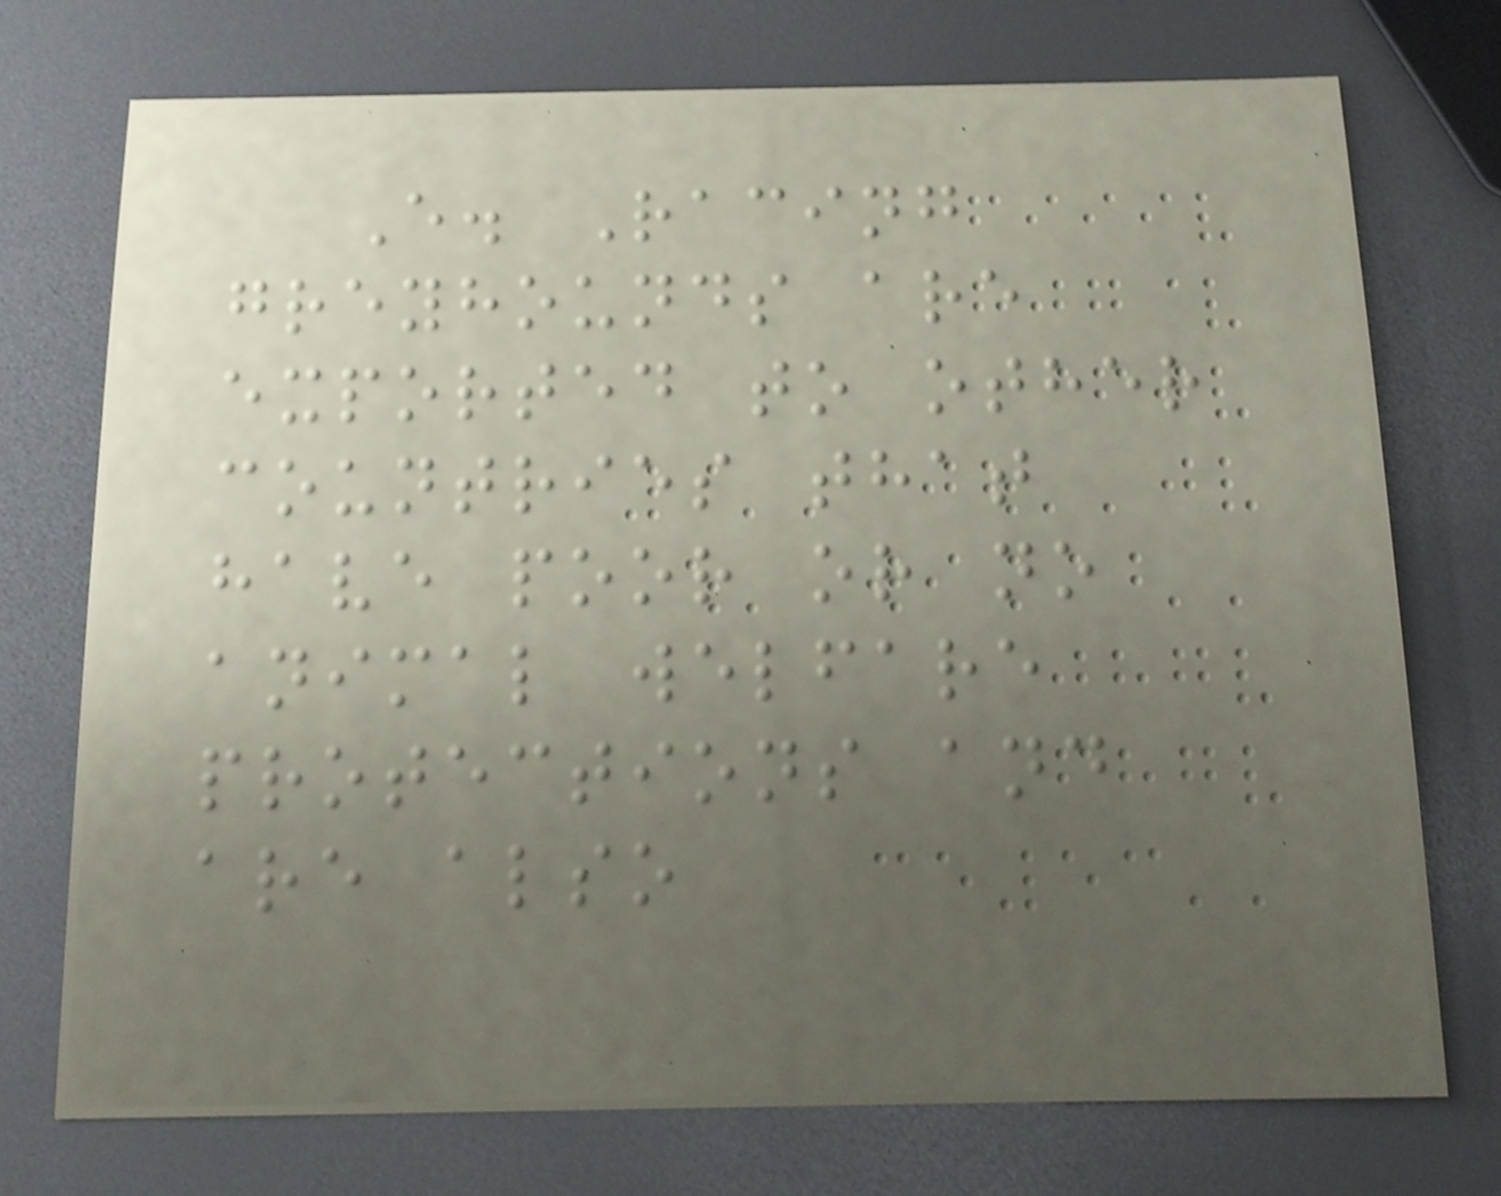E. Racing
greyhounds are
exported to other
countries that
have poor or no
animal welfare
protections and
are also
